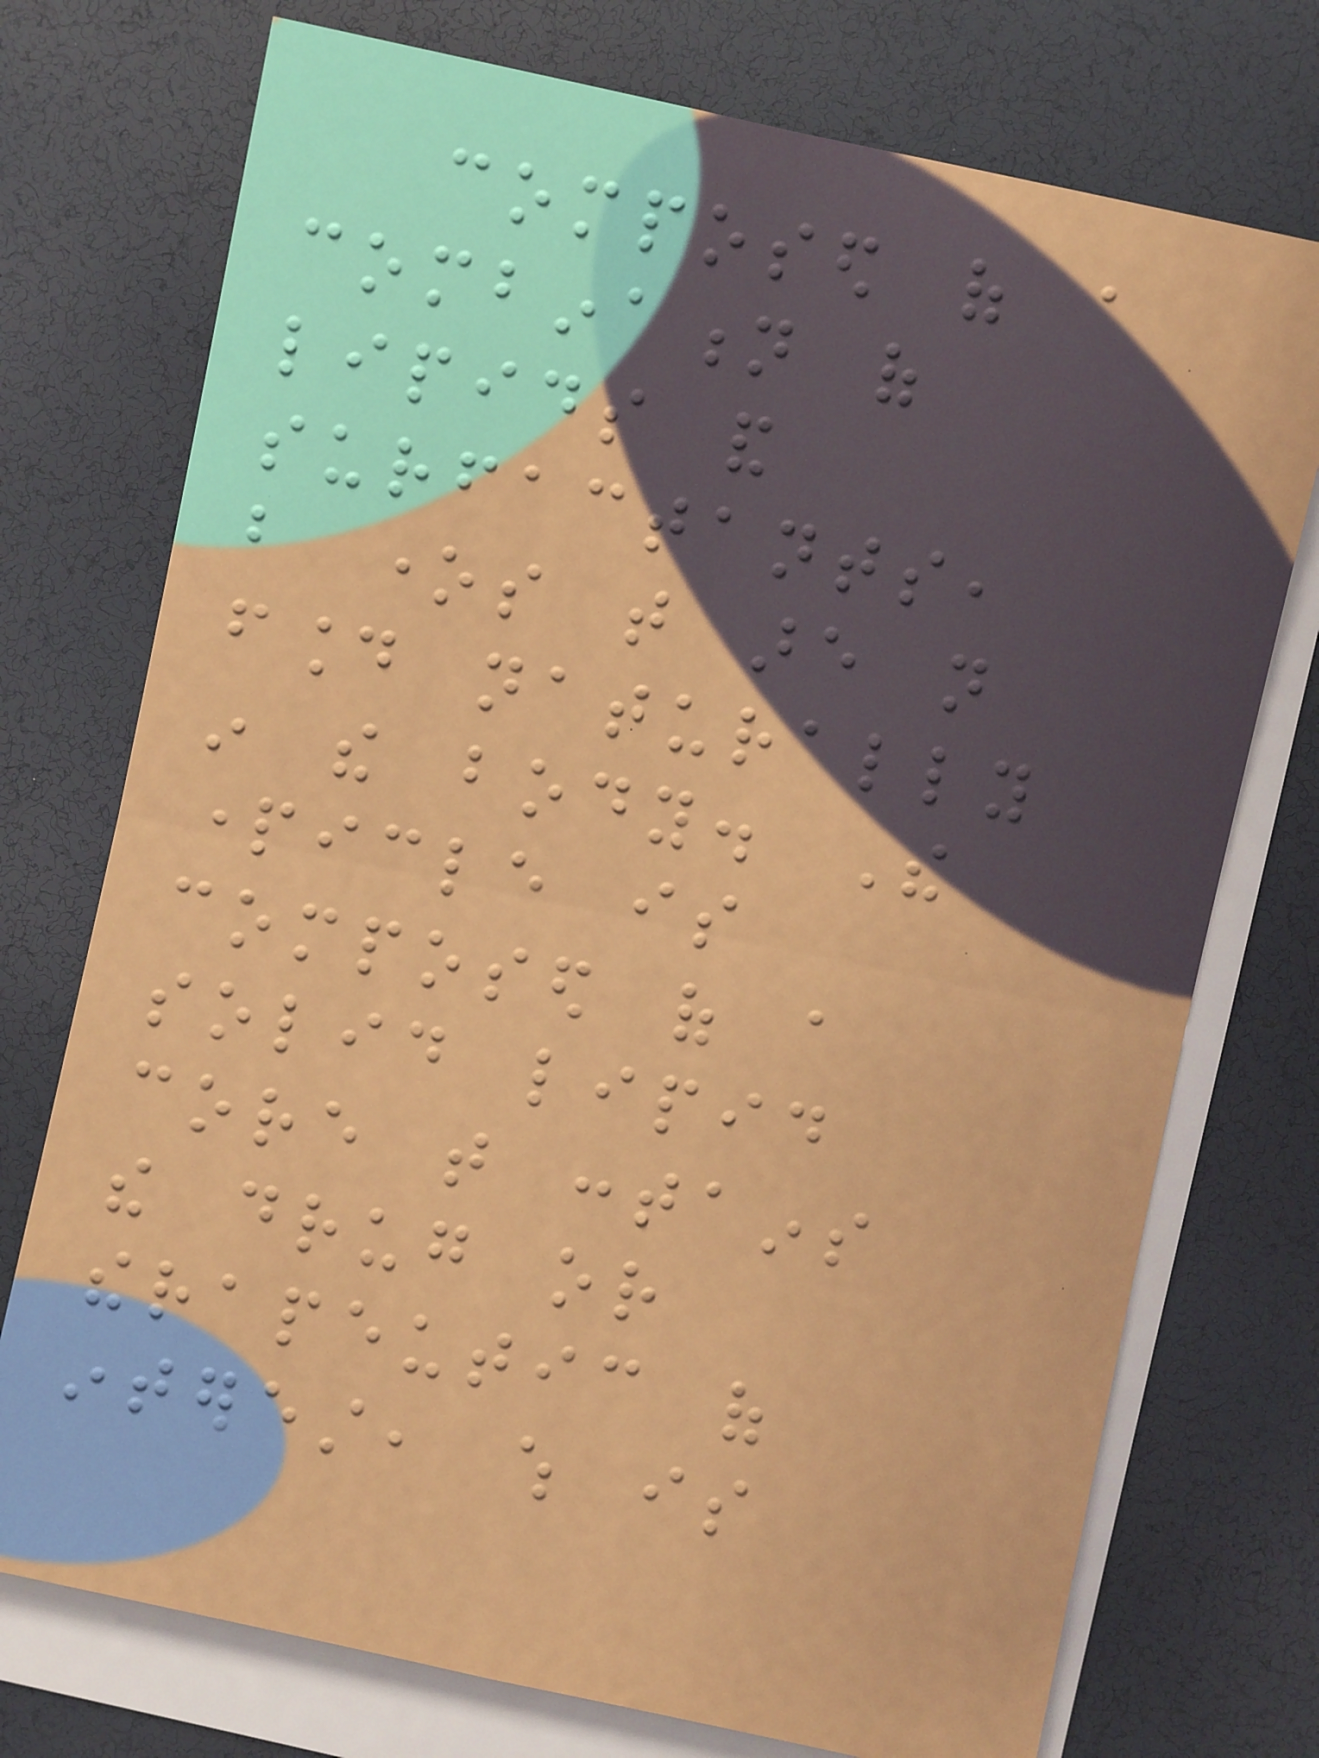composed of a
combination of
lipids and
surfactants,
but ones that are not
found naturally
in the body. The
particle is
composed of a
solid lipid
core that contains
the drug or
therapeutic of
interest, which is
